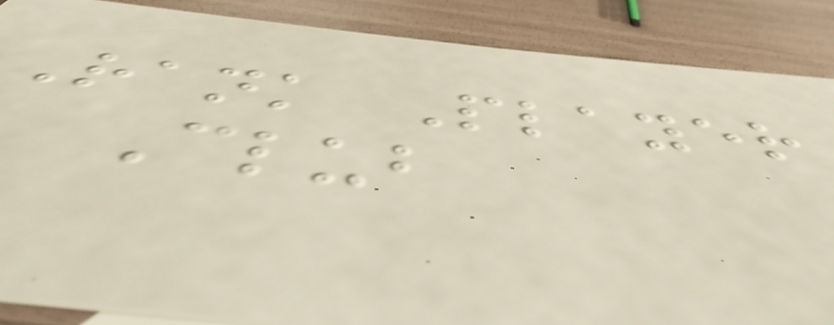Rank Player
Club
